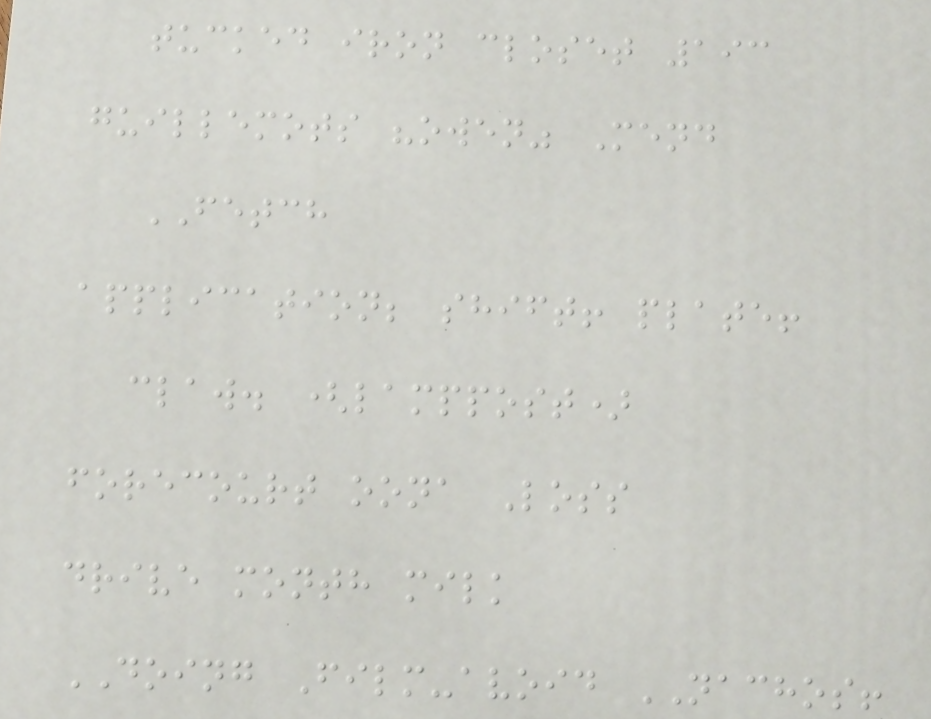tucked iron closet 193
guillemots "owen" Mend
FETCH
application; shift! plate!
claw. (lamppost)
forecourt oona Loss
drive month milk
DOING Film-avoid NACHOS!
